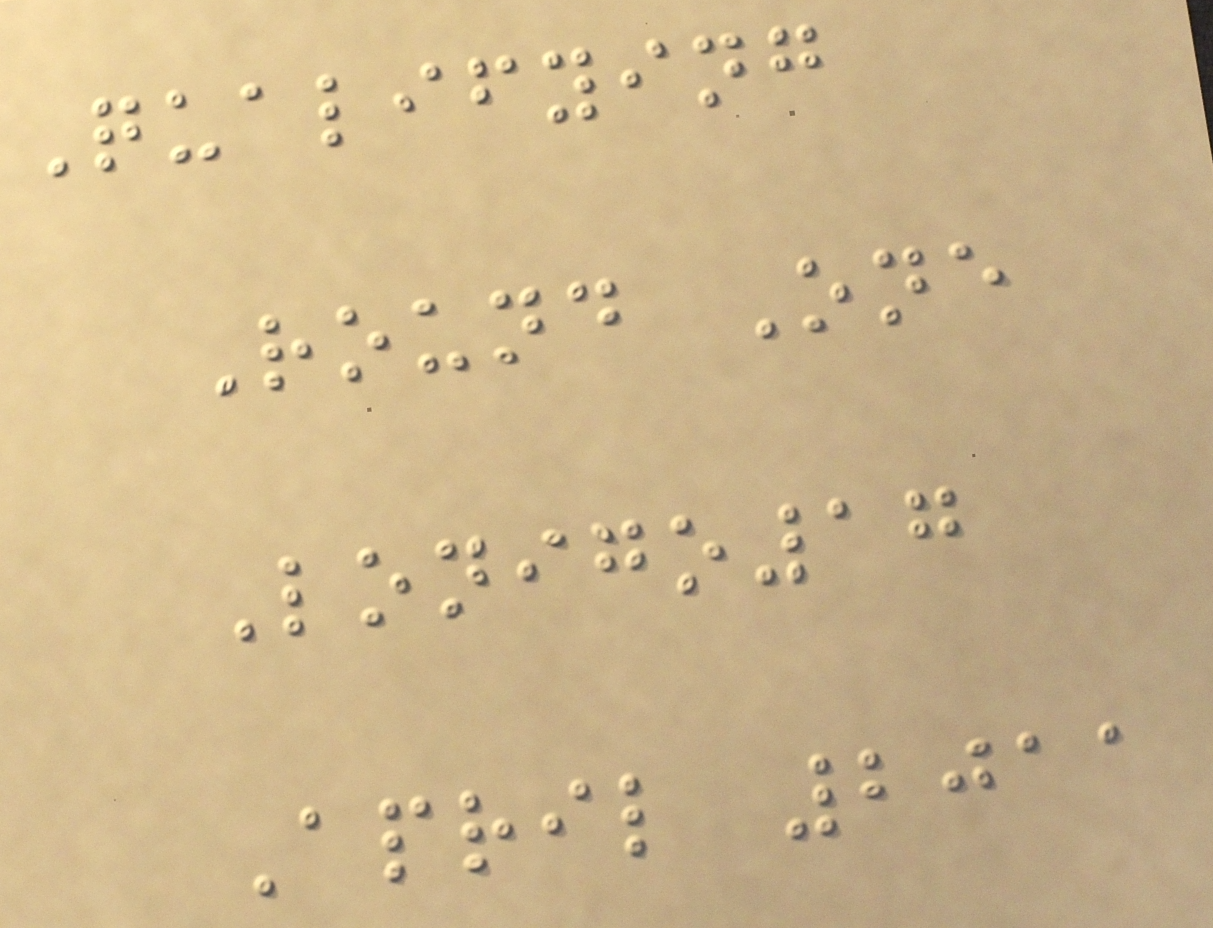Qualifying
Round One
Lonigo17
April 2011
